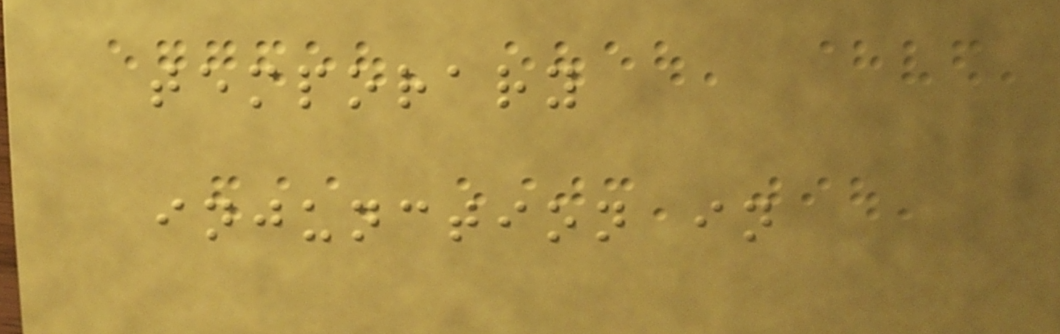temporary
injunction in
